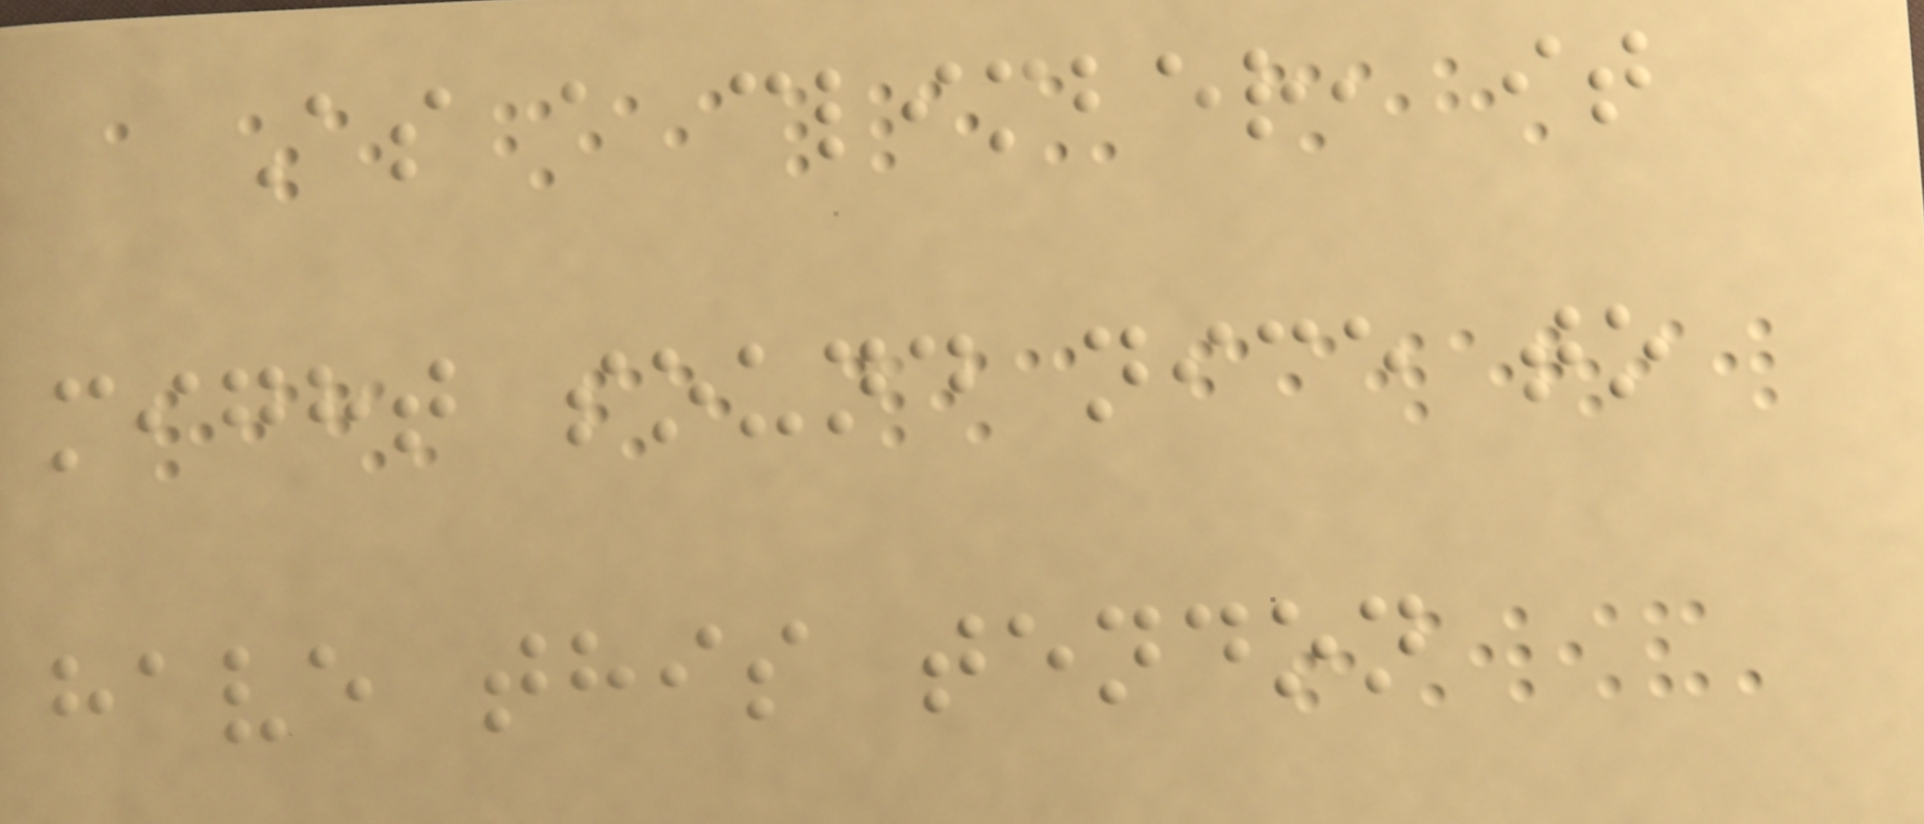As a climber, it
might sound nice to
have this tendon
